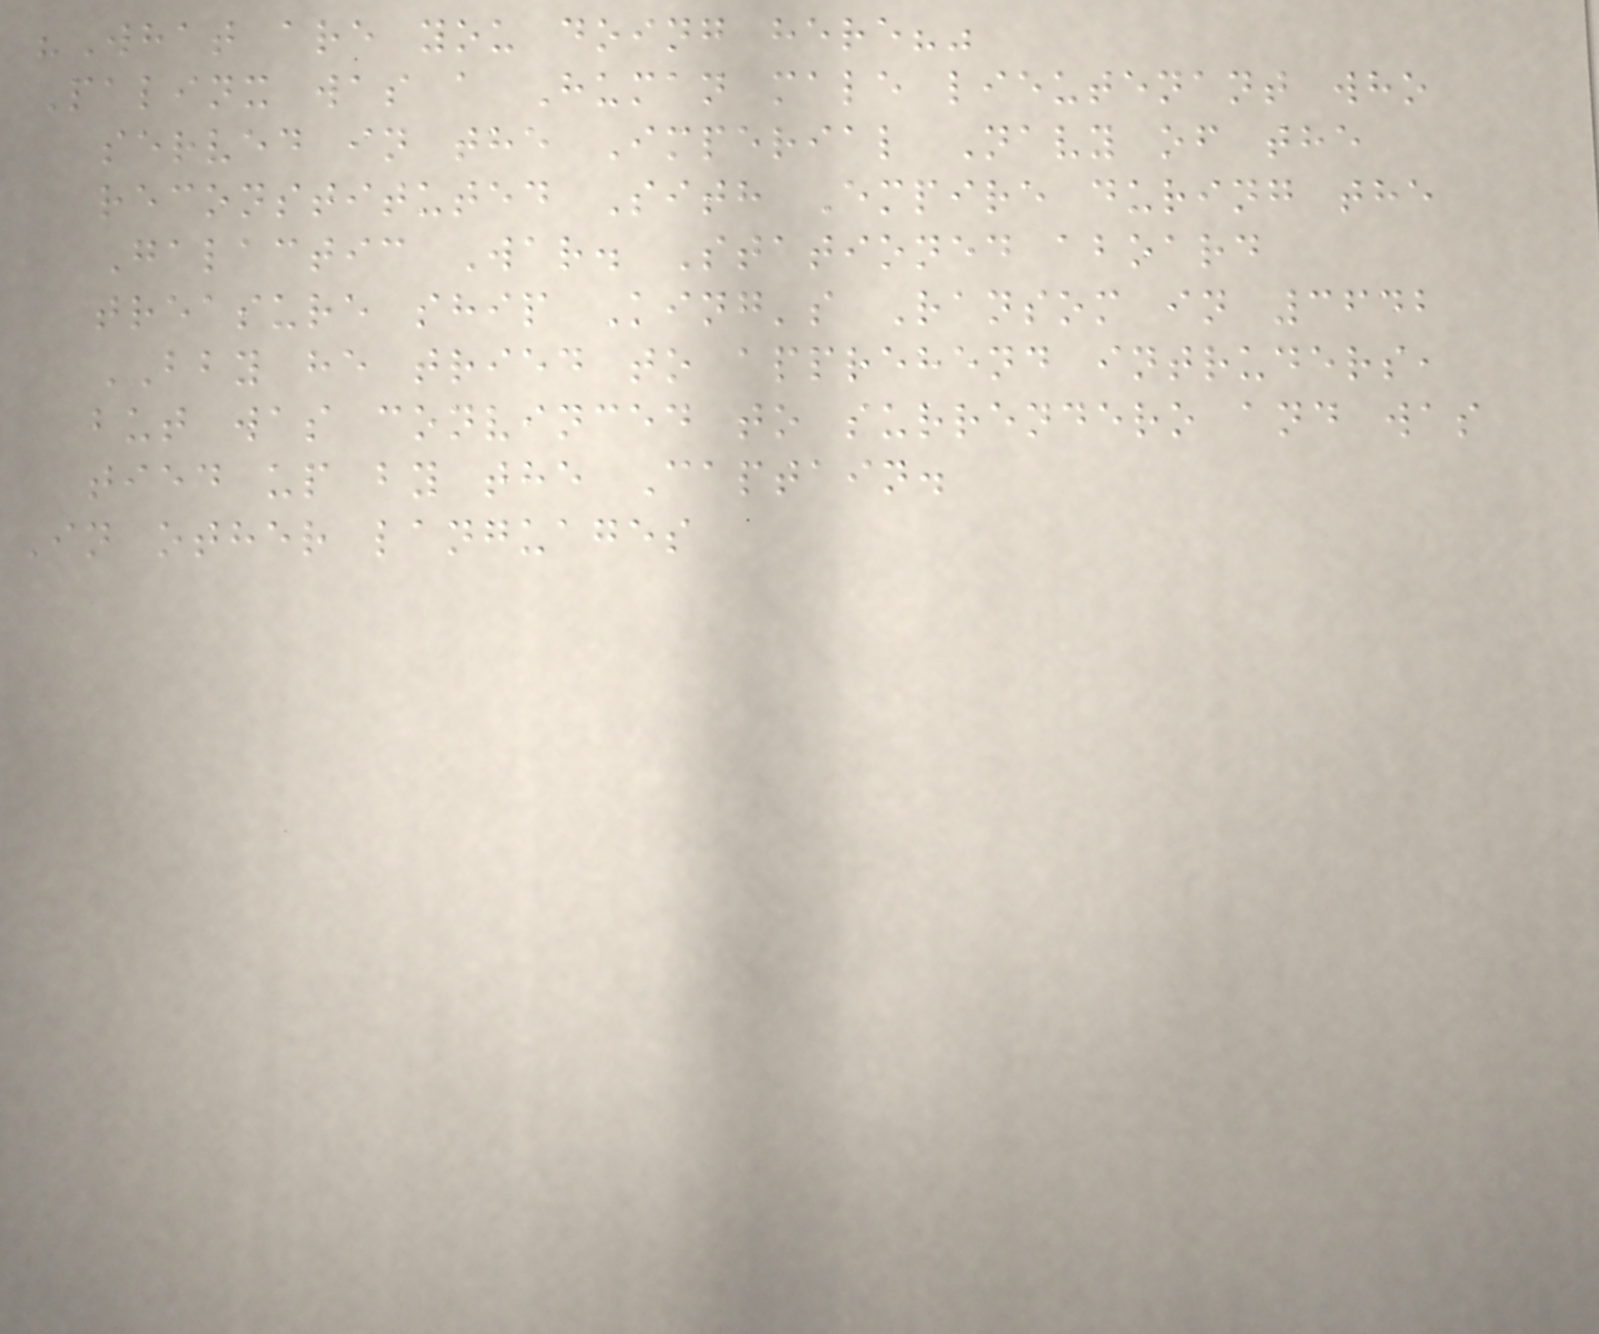"What are you doing here?"
Palinx was a Human male lieutenant who
served in the Imperial Navy of the
reconstituted Sith Empire during the
Galactic War. Stationed aboard
treasure ship King's Ransom in 3642
BBY he tried to apprehend intruders,
but was convinced to surrendero and was
tied up by the Captain.
In other languages
